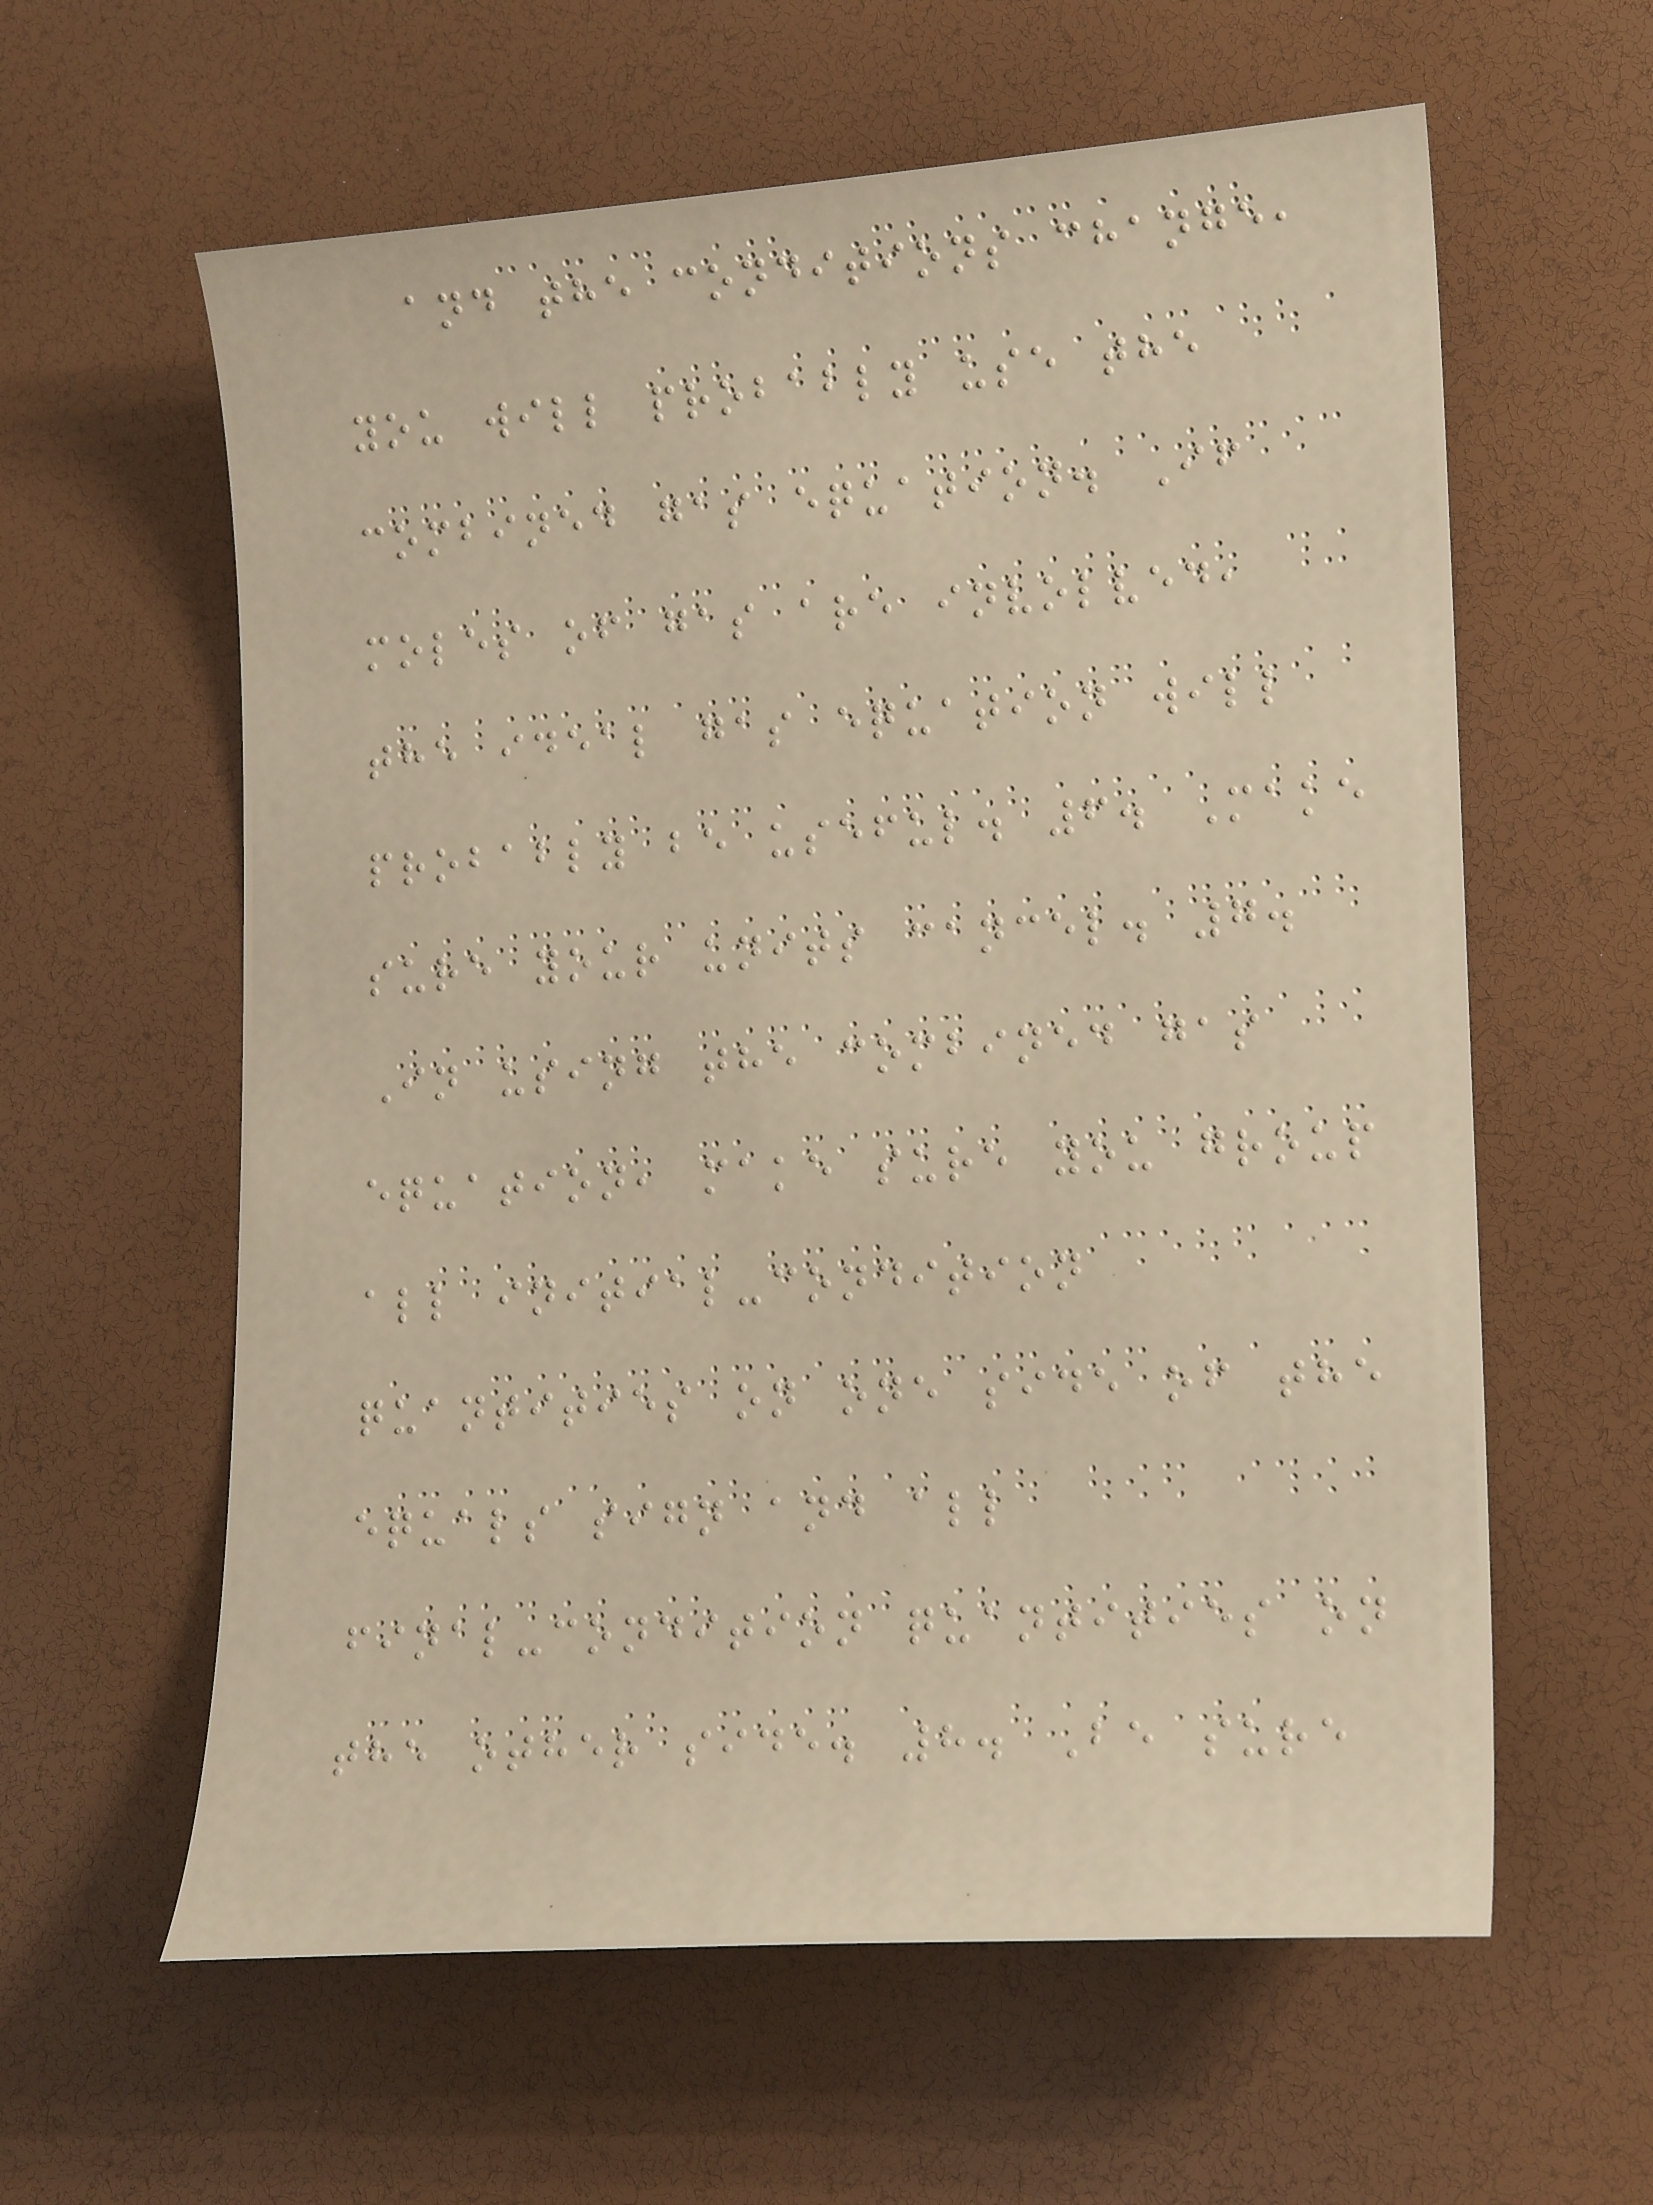and the conditions change,
you will probably use the
combined gas equation. If
moles of gas are involved,
the ideal gas equation will
probably be useful. 6. Make
sure your units cancel. 7.
In using the combined gas
equation, make sure you group
all initial-condition
quantities on one side of the
equals sign and all
final-condition quantities on
the other side. 8. Be sure
